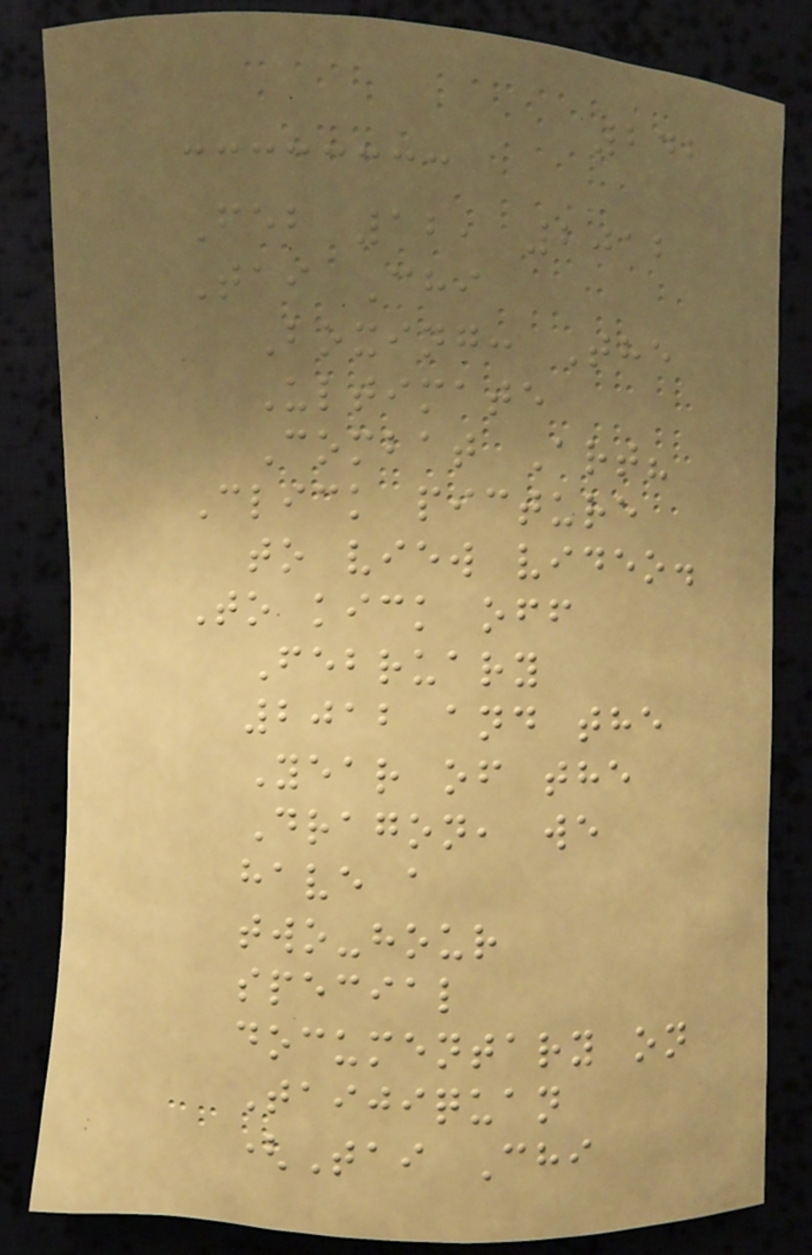242
Feb 12, 2012
Tai Chi
Boxing: The
Ultimate
Combat Art?
Click picture
to view video.
To kick off
February
2012 and the
Year of the
Dragon, we
have a
two-hour
special
documentary on
Taijiquan
(Tai Chi
